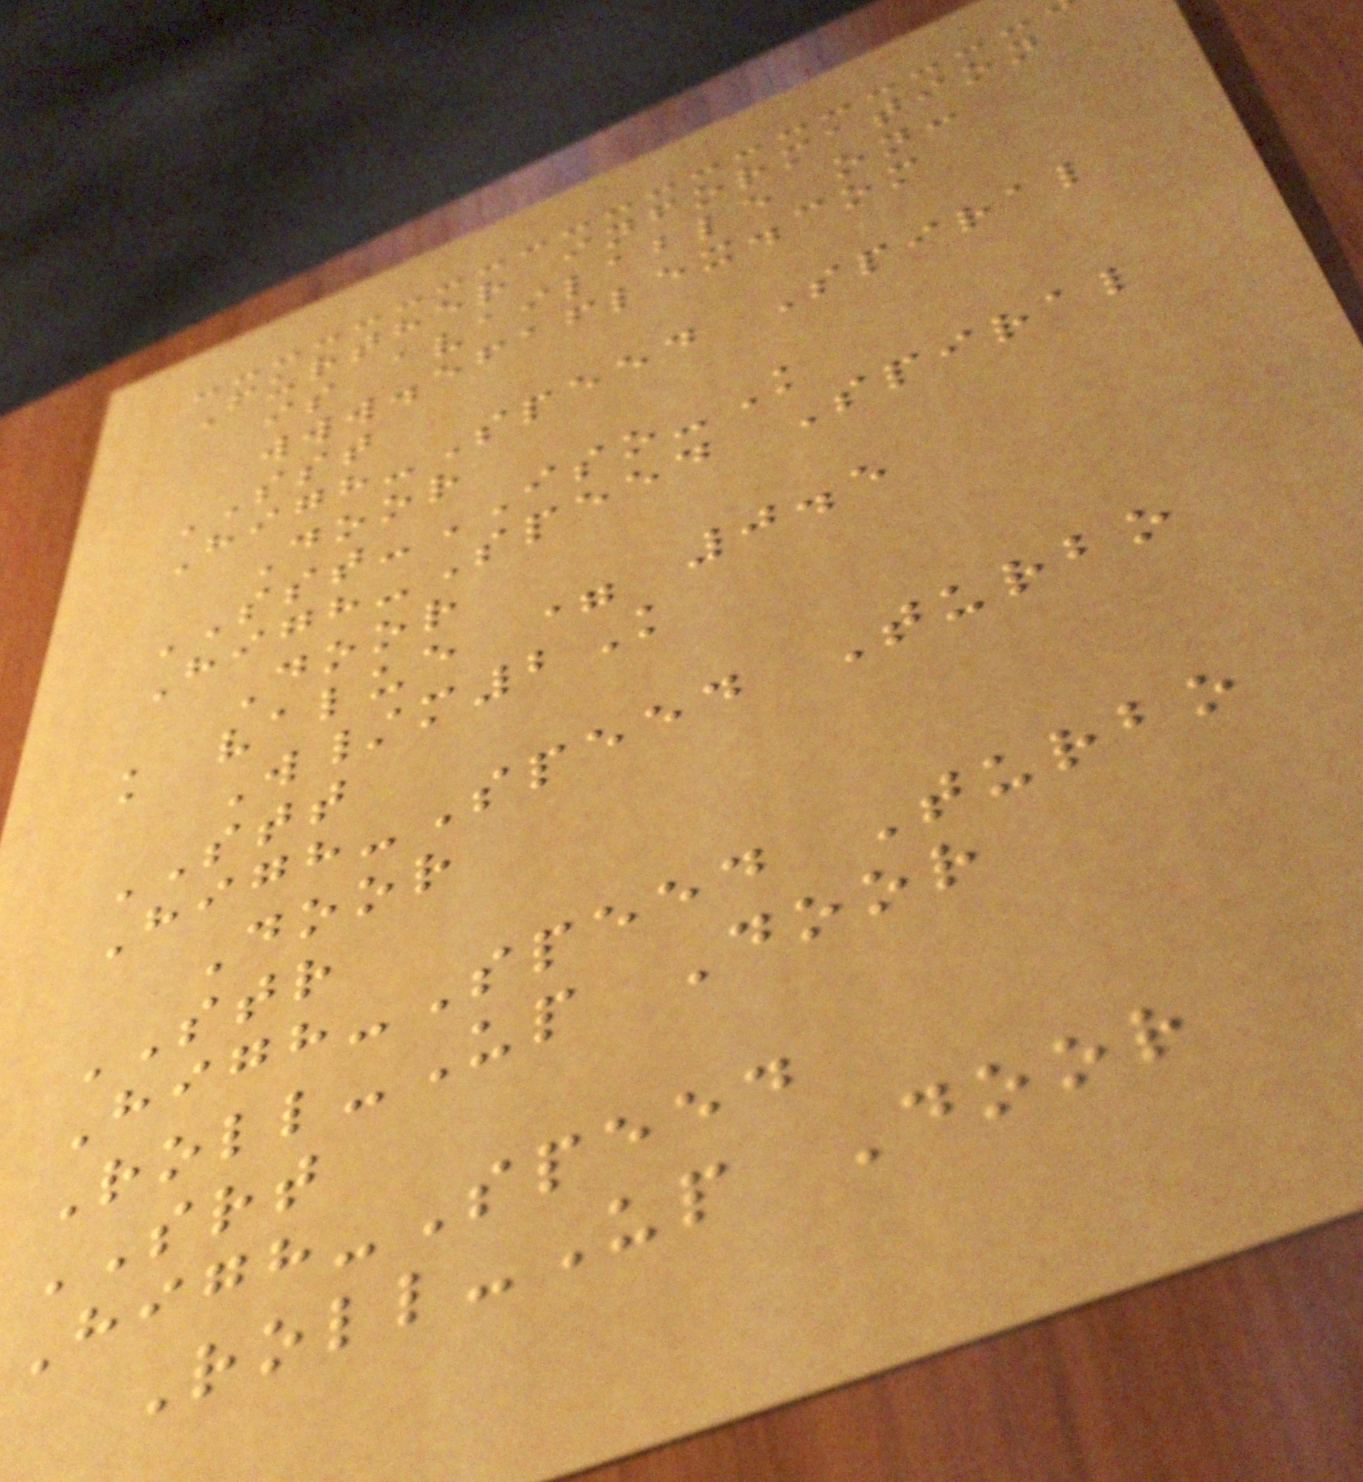Further information
is available on:
www.efaflex.com
SST
High-Speed Spiral
Door
SST-ISO-K
High-Speed Spiral
Door
k value = 0.5
W/m2K
STT
High-Speed Turbo
Door
STR
High-Speed Turbo
Roll-Up Door
SRT
High-Speed
Roll-Up Door
